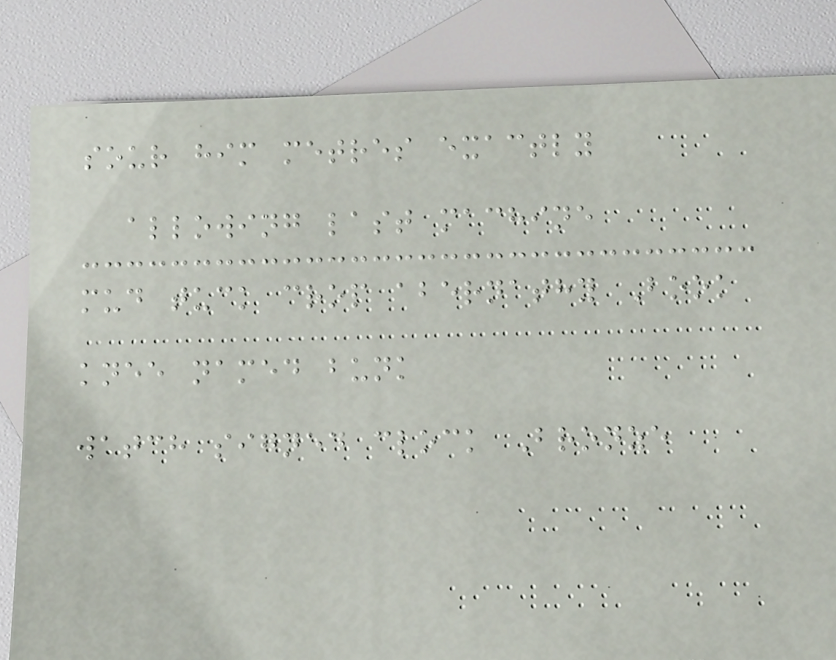sour him metres exactly
allowing last machine
mud tuck crop abernathy Book
knee named bunk
watch signed clock Bronze
